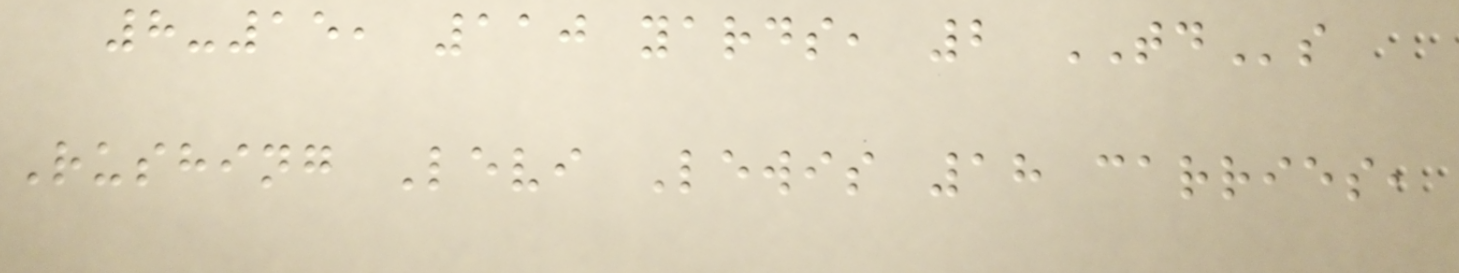8-15, 110 yards, 2 TDs
Rushing Levi Lewis 18 carries,
